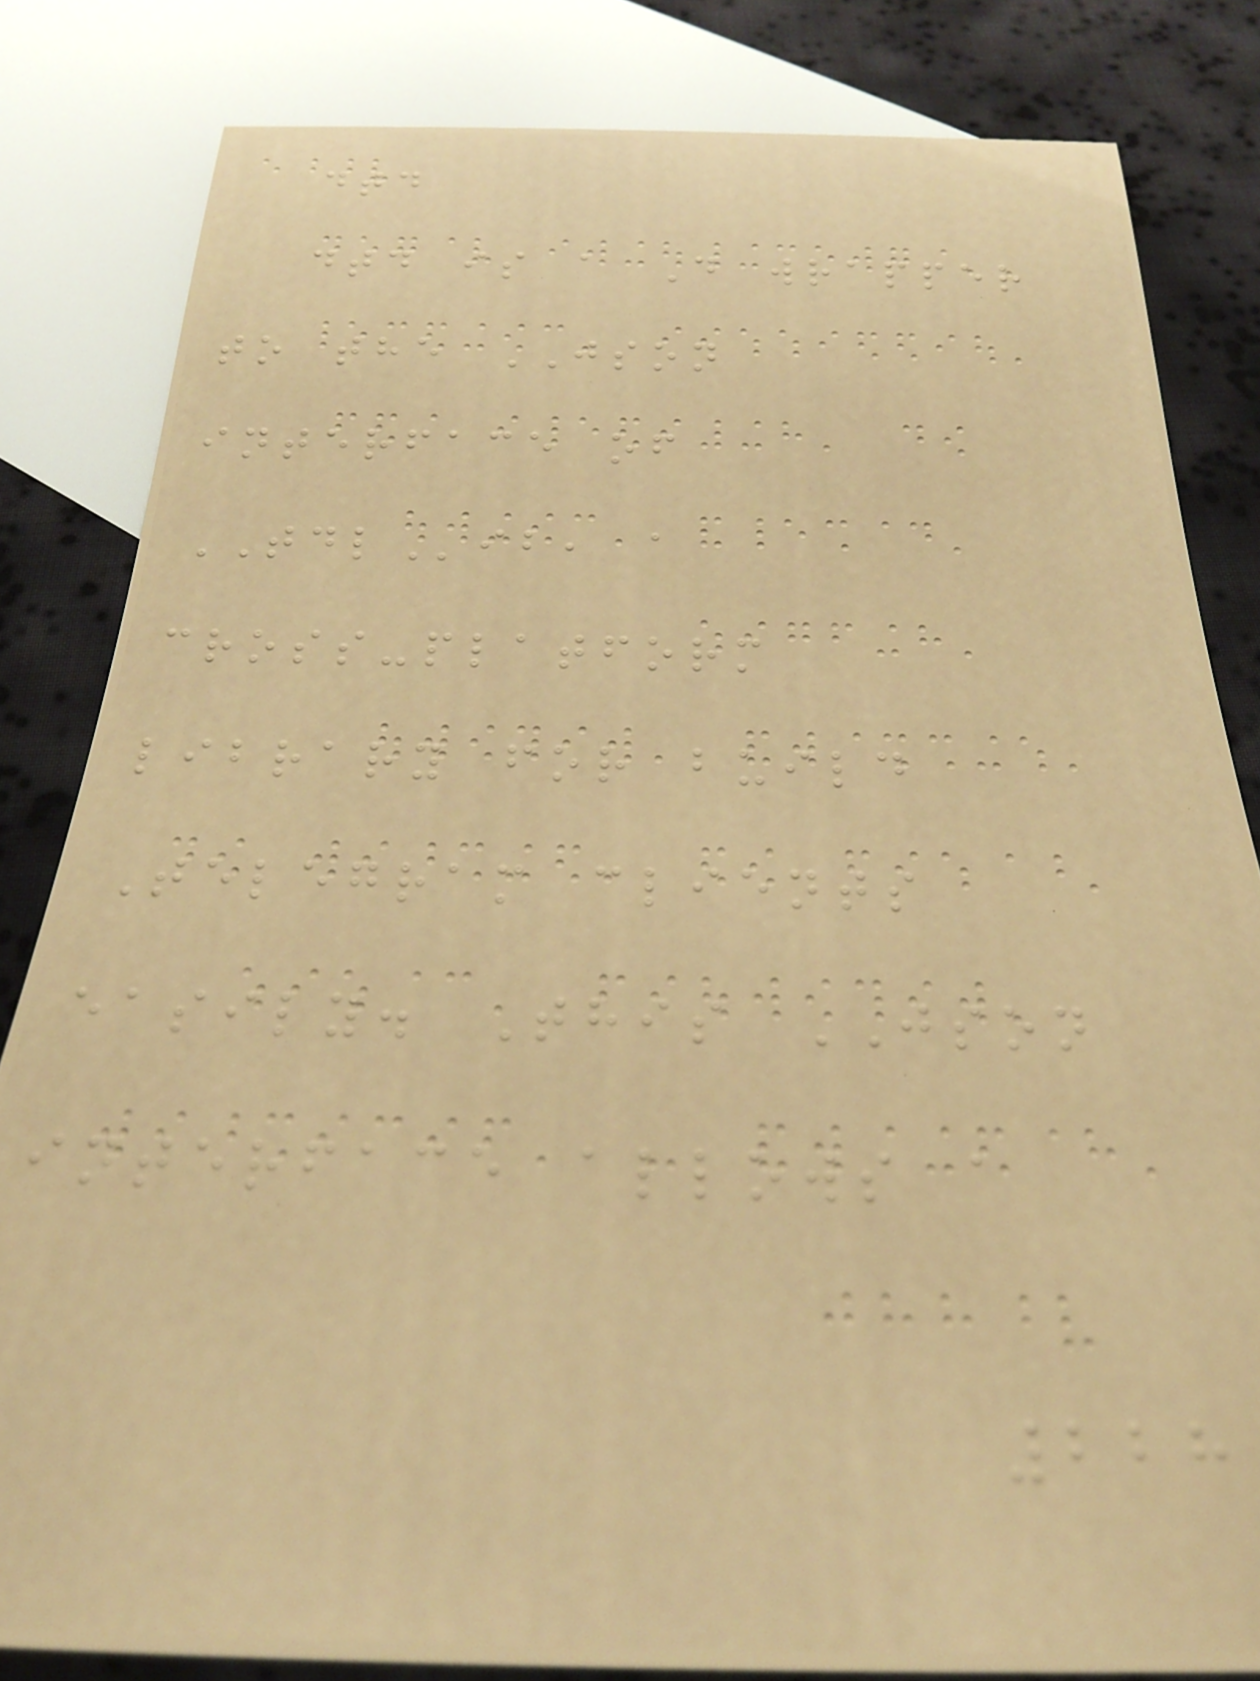dtd
dtd is a D wrapper
to the JSON
interface of
TDLib, a
cross-platform
library for build
Telegram clients
easily. This JSON
interface allows a
228
